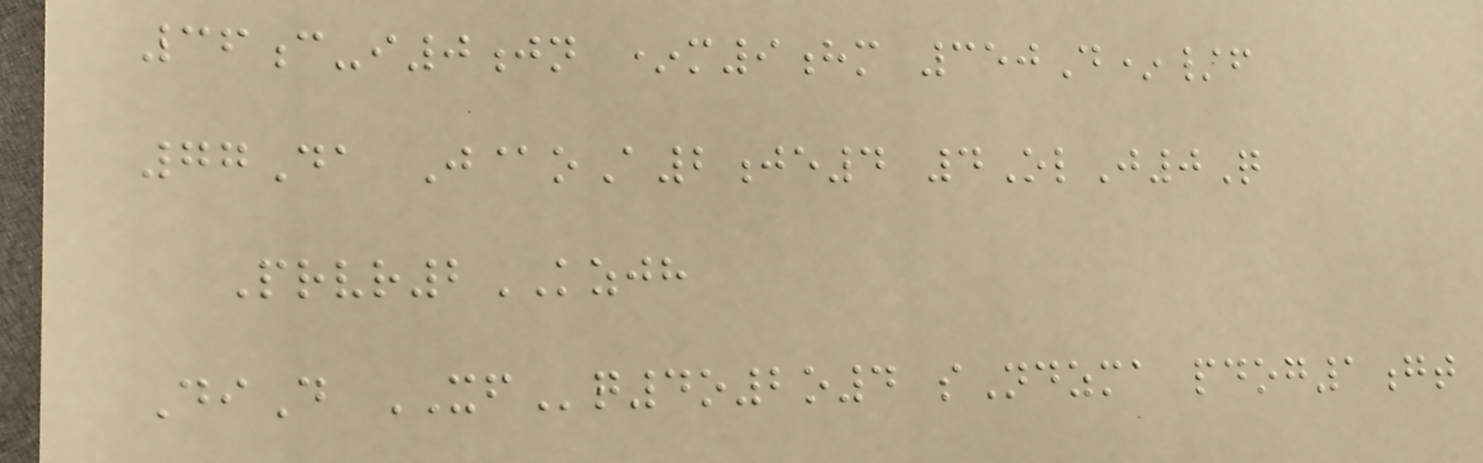36c-i0jn *m9hm 350D*/f
77Da J@oA2je4 4OlJ0Q
Prvr2KZJH
DiD XFq4o2o4 sNdzma pdog1gt
